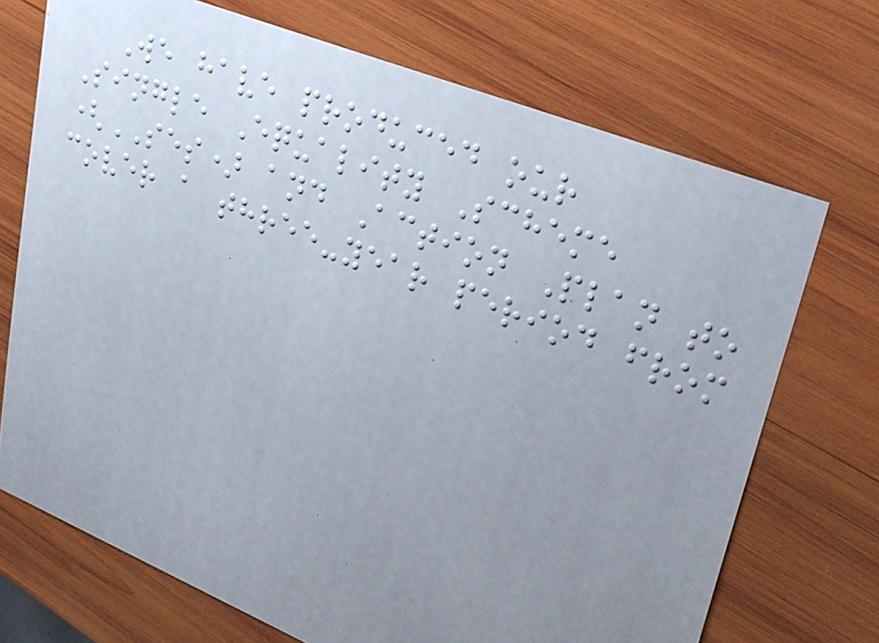We have produced our
Single Equality Scheme
(SES) and Action Plan to
cover a three-year period from
